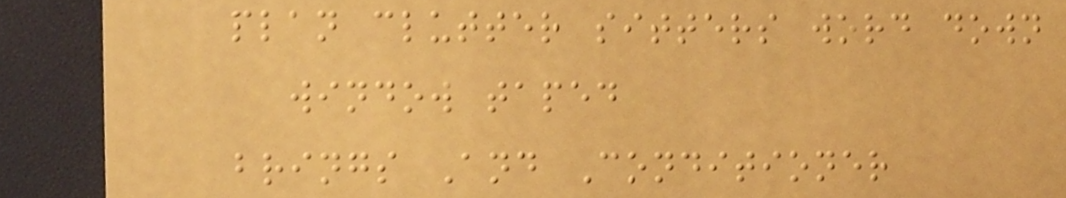plan clutter sitters word down
window taped
brings And Conditioner
